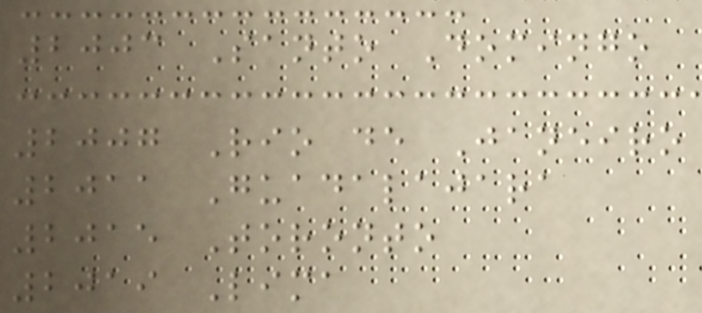2003 Santo Domingo
2007 Rio de Janeiro
2011 Guadalajara
2015 Toronto
2019 Lima
